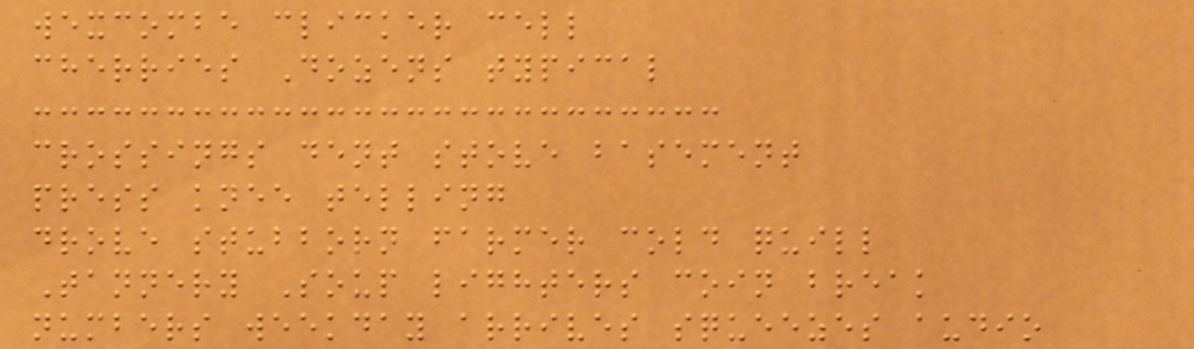wexcombe clicker cell
cherries Dozens typical
crossings dent stove basement
press knee telling
drove stubborn farmer cold quill
Tannery Soup lighters coin break
numbers weekday arrives squeezes audio
